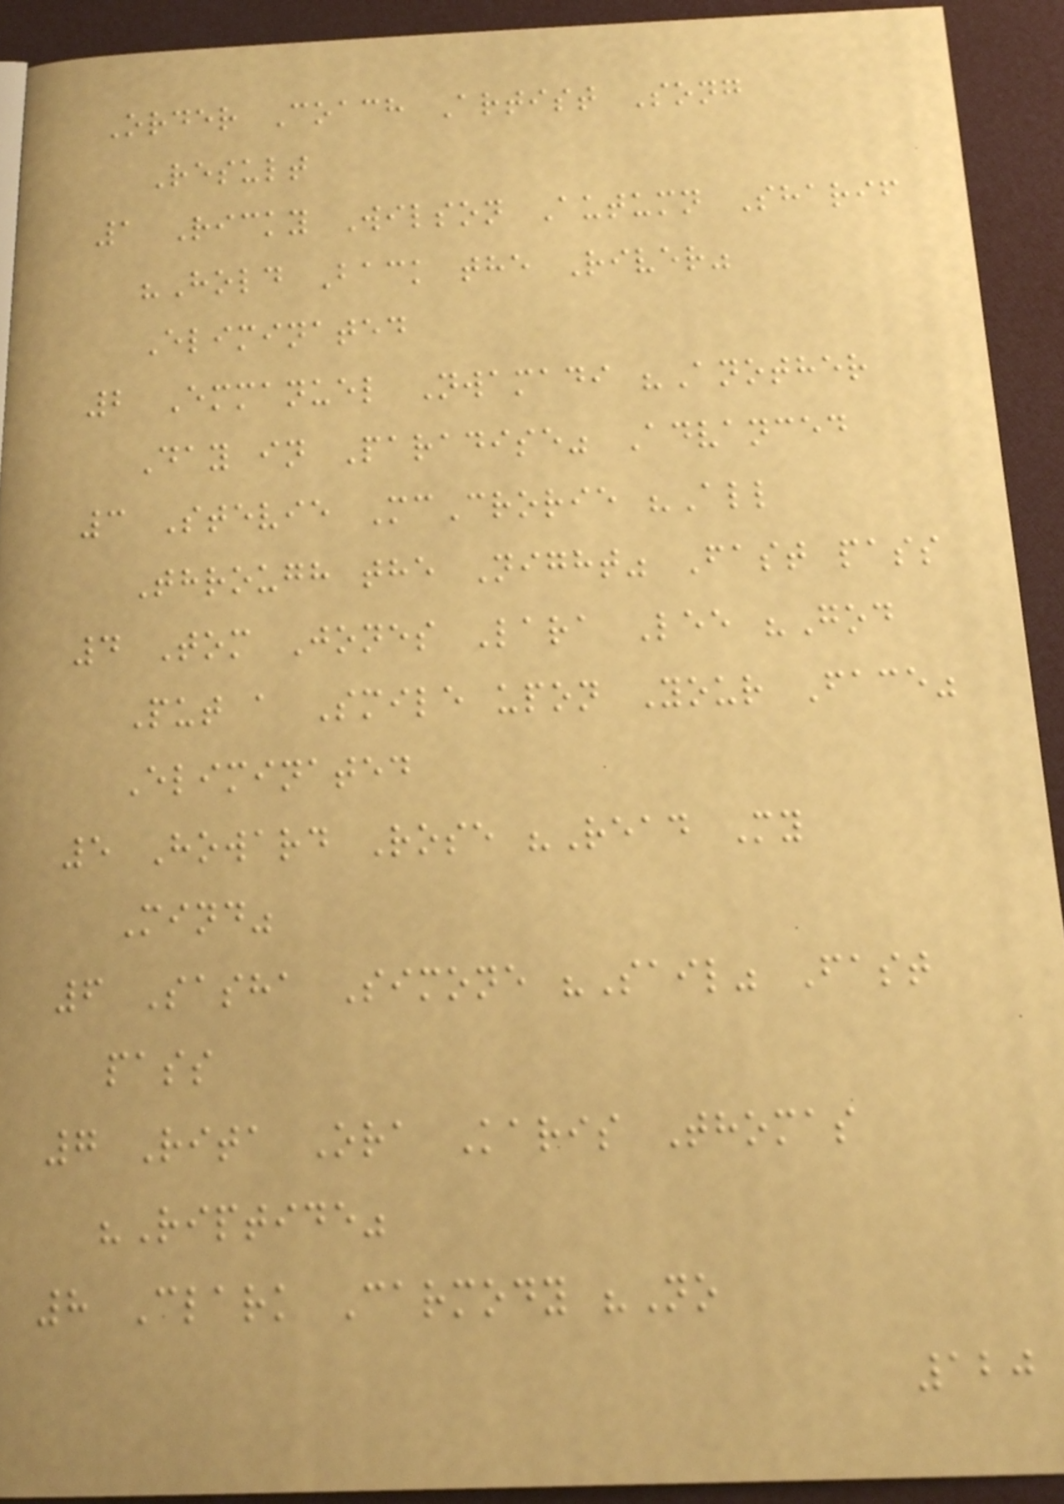Order Coach Artist Song
Result
1 Ricky Wilson Autumn Sharif
"Hold Back the River"
Eliminated
2 Emmanuel Nwamadi "Another
Day in Paradise" Advanced
3 Stevie McCrorie "All
Through the Night" Fast pass
4 Tom Jones Lara Lee "God
Put a Smile upon Your Face"
Eliminated
5 Howard Rose "Read My
Mind"
6 Sasha Simone "Sail" Fast
pass
7 Rita Ora Karis Thomas
"Riptide"
8 Clark Carmody "No
120
